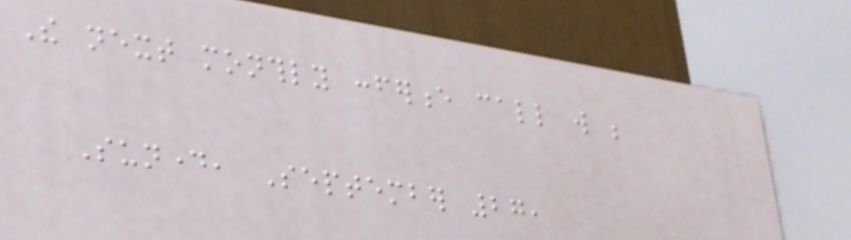The next monthly conference call will be
Sunday, September 27,
